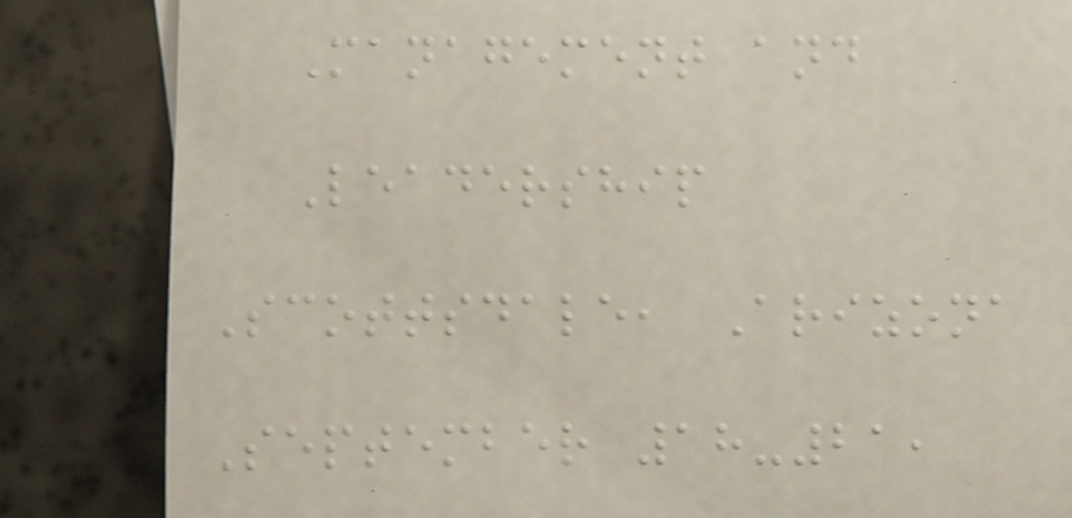Management and
Leadership
Scottsdale, Arizona
September 18-21,
